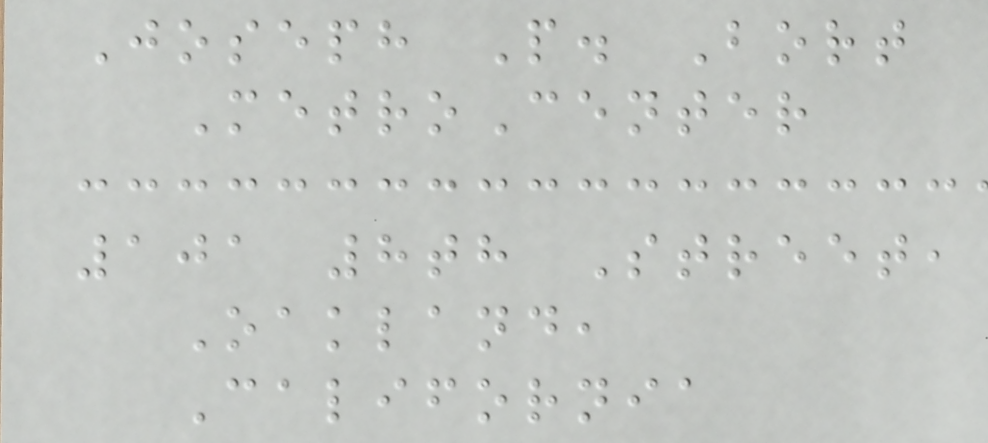Joseph P. Bort
MetroCenter
101 8th Street,
Oakland,
California
